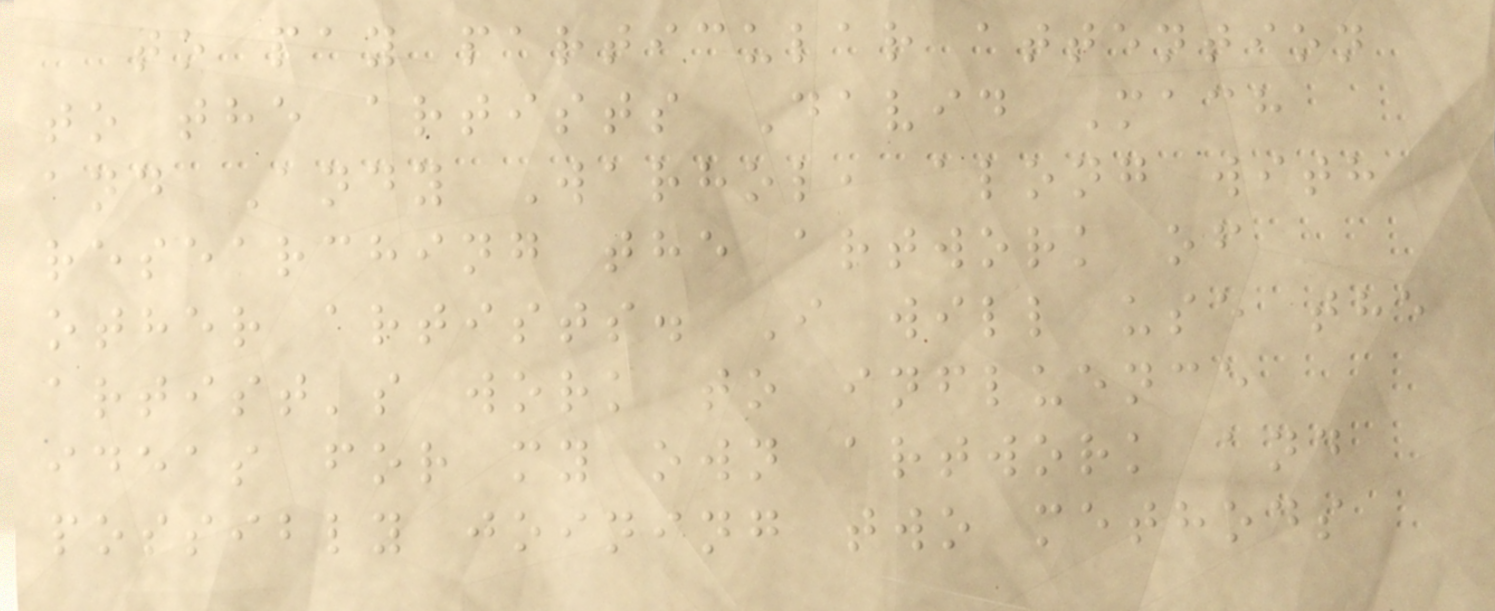to pay particular attention
to the artists David Mach
and Andy Warhol, along with
researching the artwork of
other artists. I will use the
artist's work to influence
ideas for my own artwork and
possibly joining two methods
